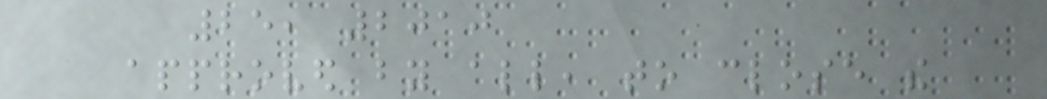25, 2010
approved by all, to close the
